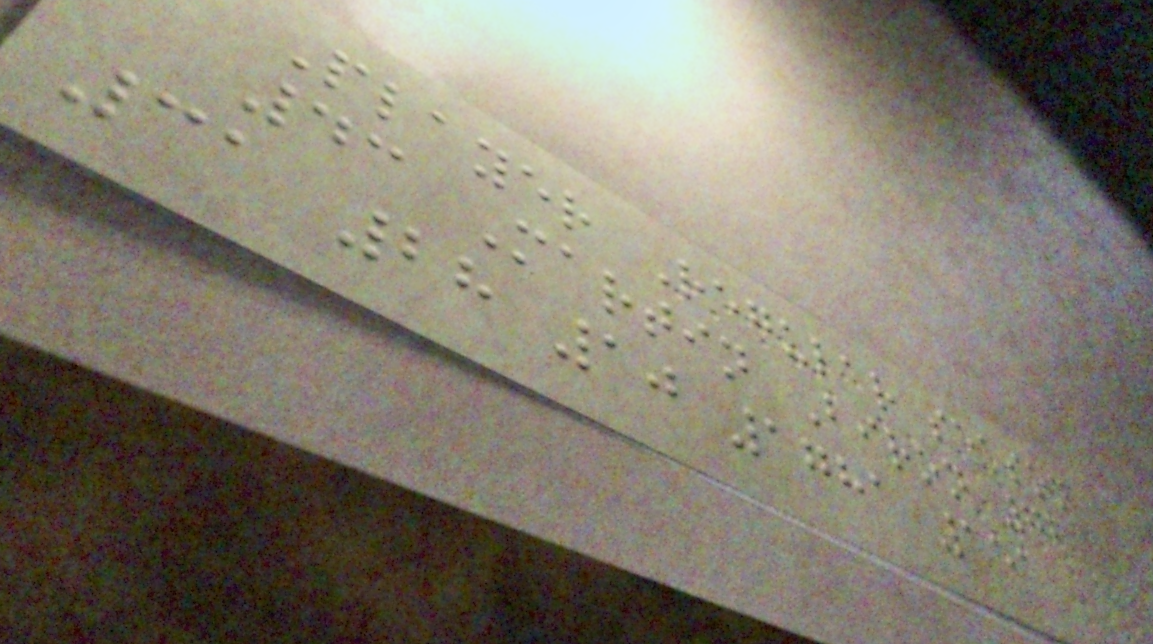Player Regular season
43 Martin Biron 72
31 28 10 1781 151
